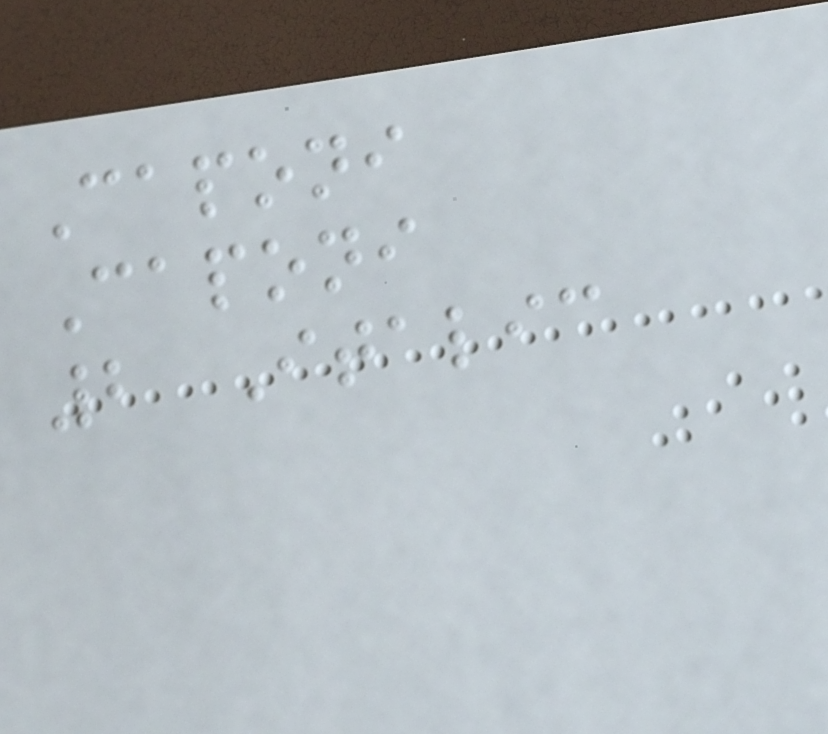Caponi
Caponi
2 Italic
